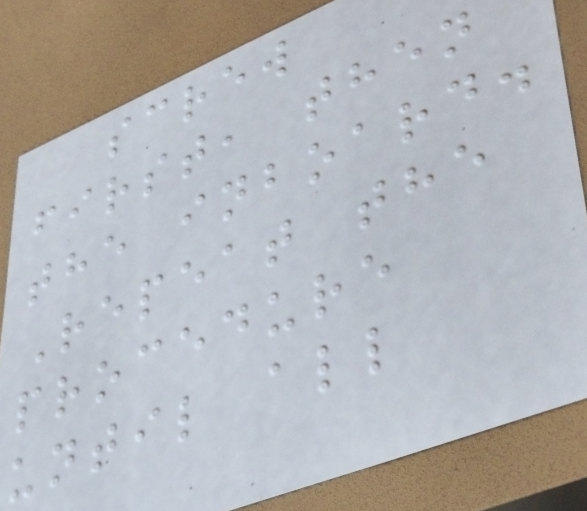screw
first, then
the inboard.
Repeat the
procedure
until all
